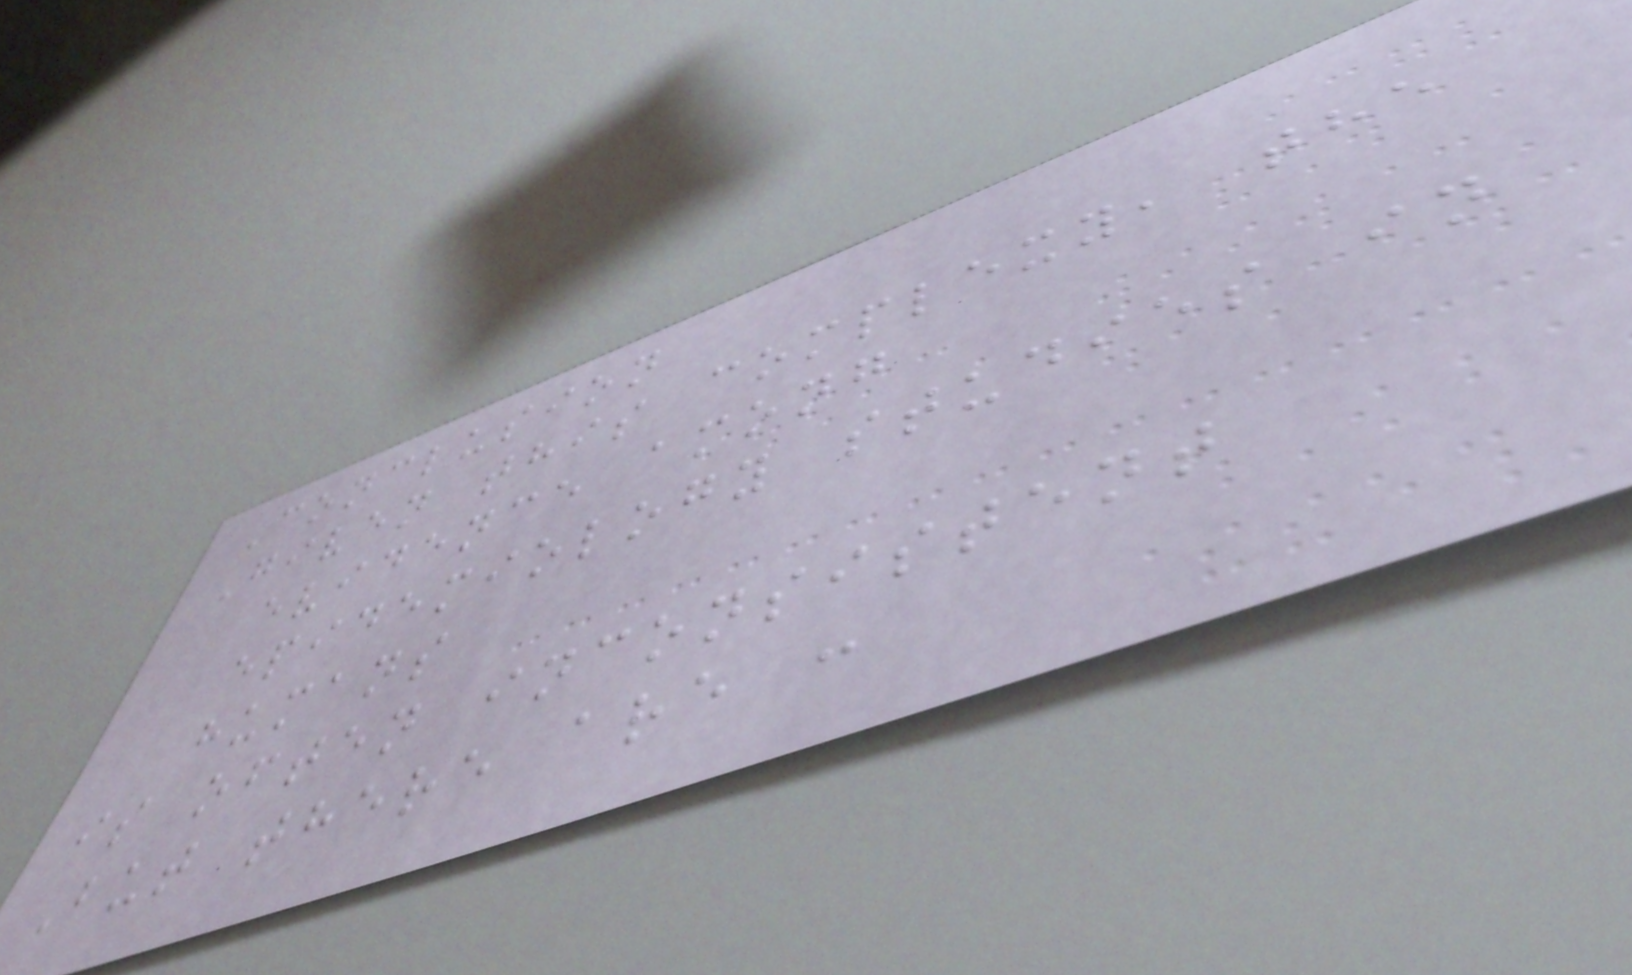Conclusion
Given this complexy, the
evidence among
epidemiology studies in
humans
is often inconsistent
But there are :
